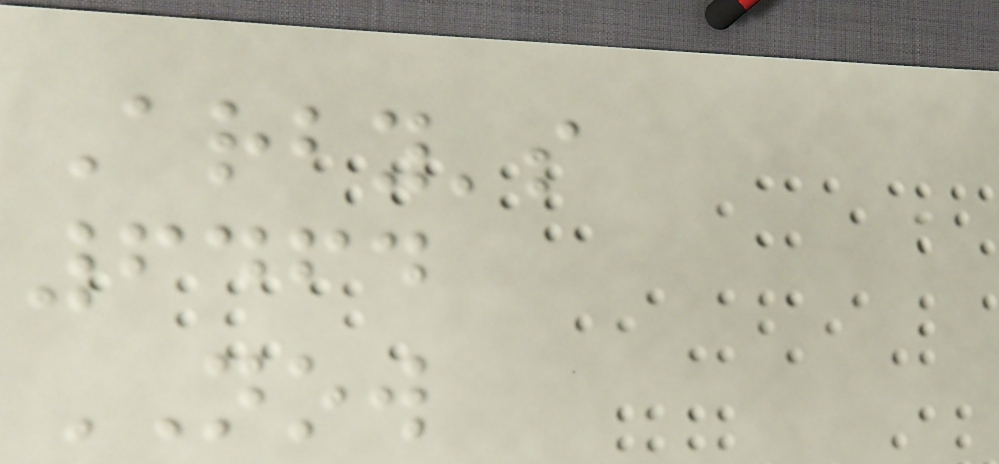Arby's
6464
NOW
